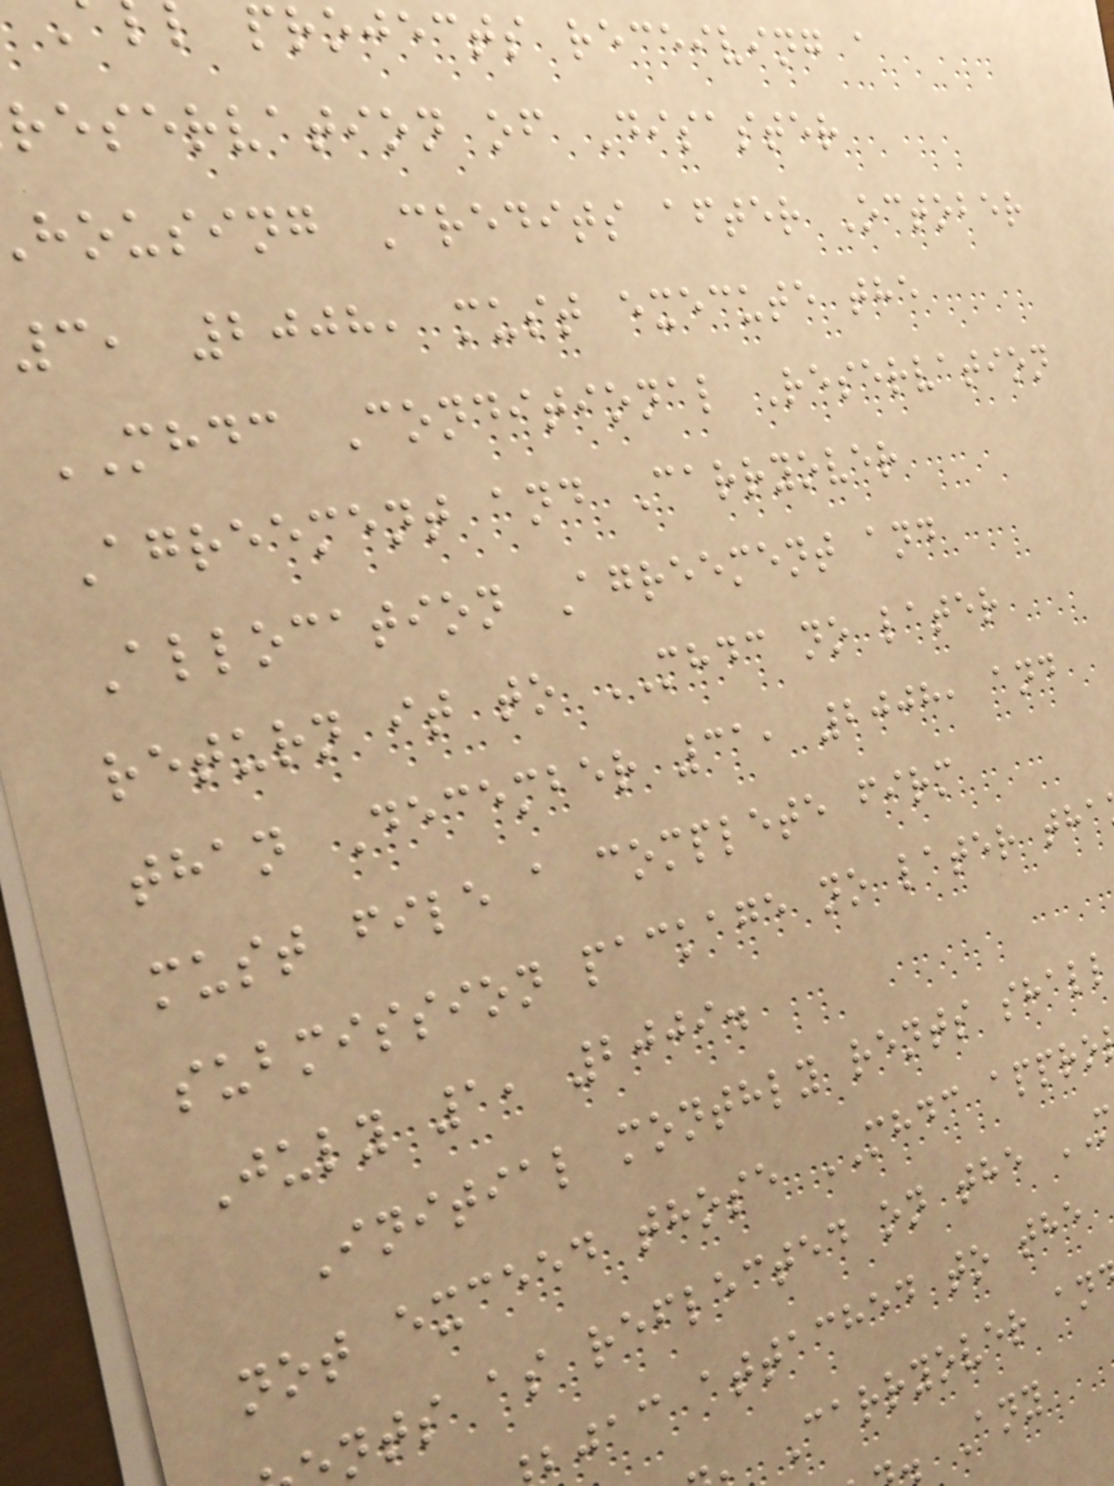projects receiving a
reservation of Disaster
housing Credits after October
3, 2008, must execute the
MHDC Conditional Reservation
Agreement and Carryover
Allocation Agreement and
return it to MHDC no later
than December 31, 2008, and
must file a complete firm
submission package no later tha
July 1, 2009.
Initial monthly rents shall
not exceed those MHDC appro
nts as reflected on the
jac attached to the
Carryover an
